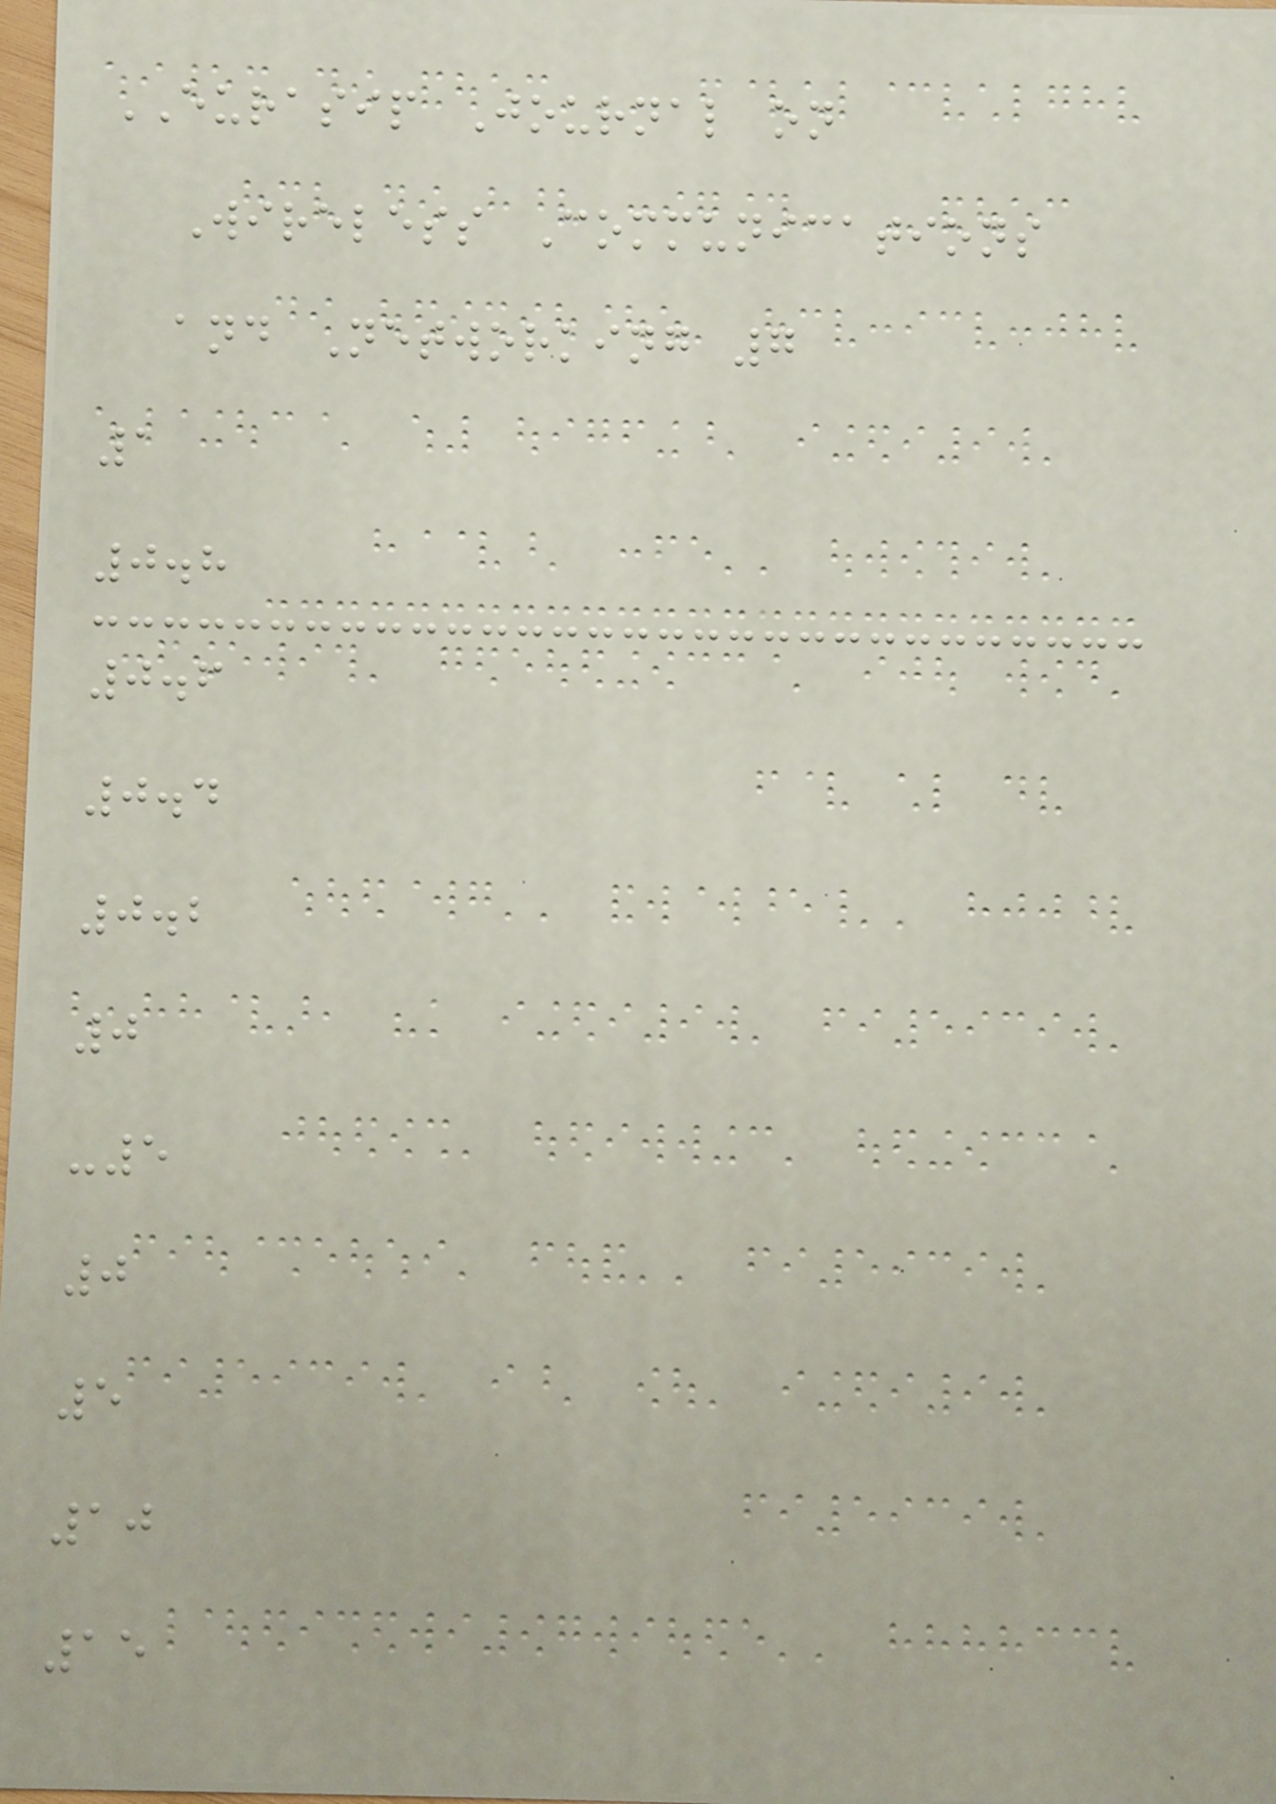EURASIP Journal on
Wireless Communications
and Networking 7
1
0.8
0.6
0.4
0.2
0
-5
0
5
10
15
